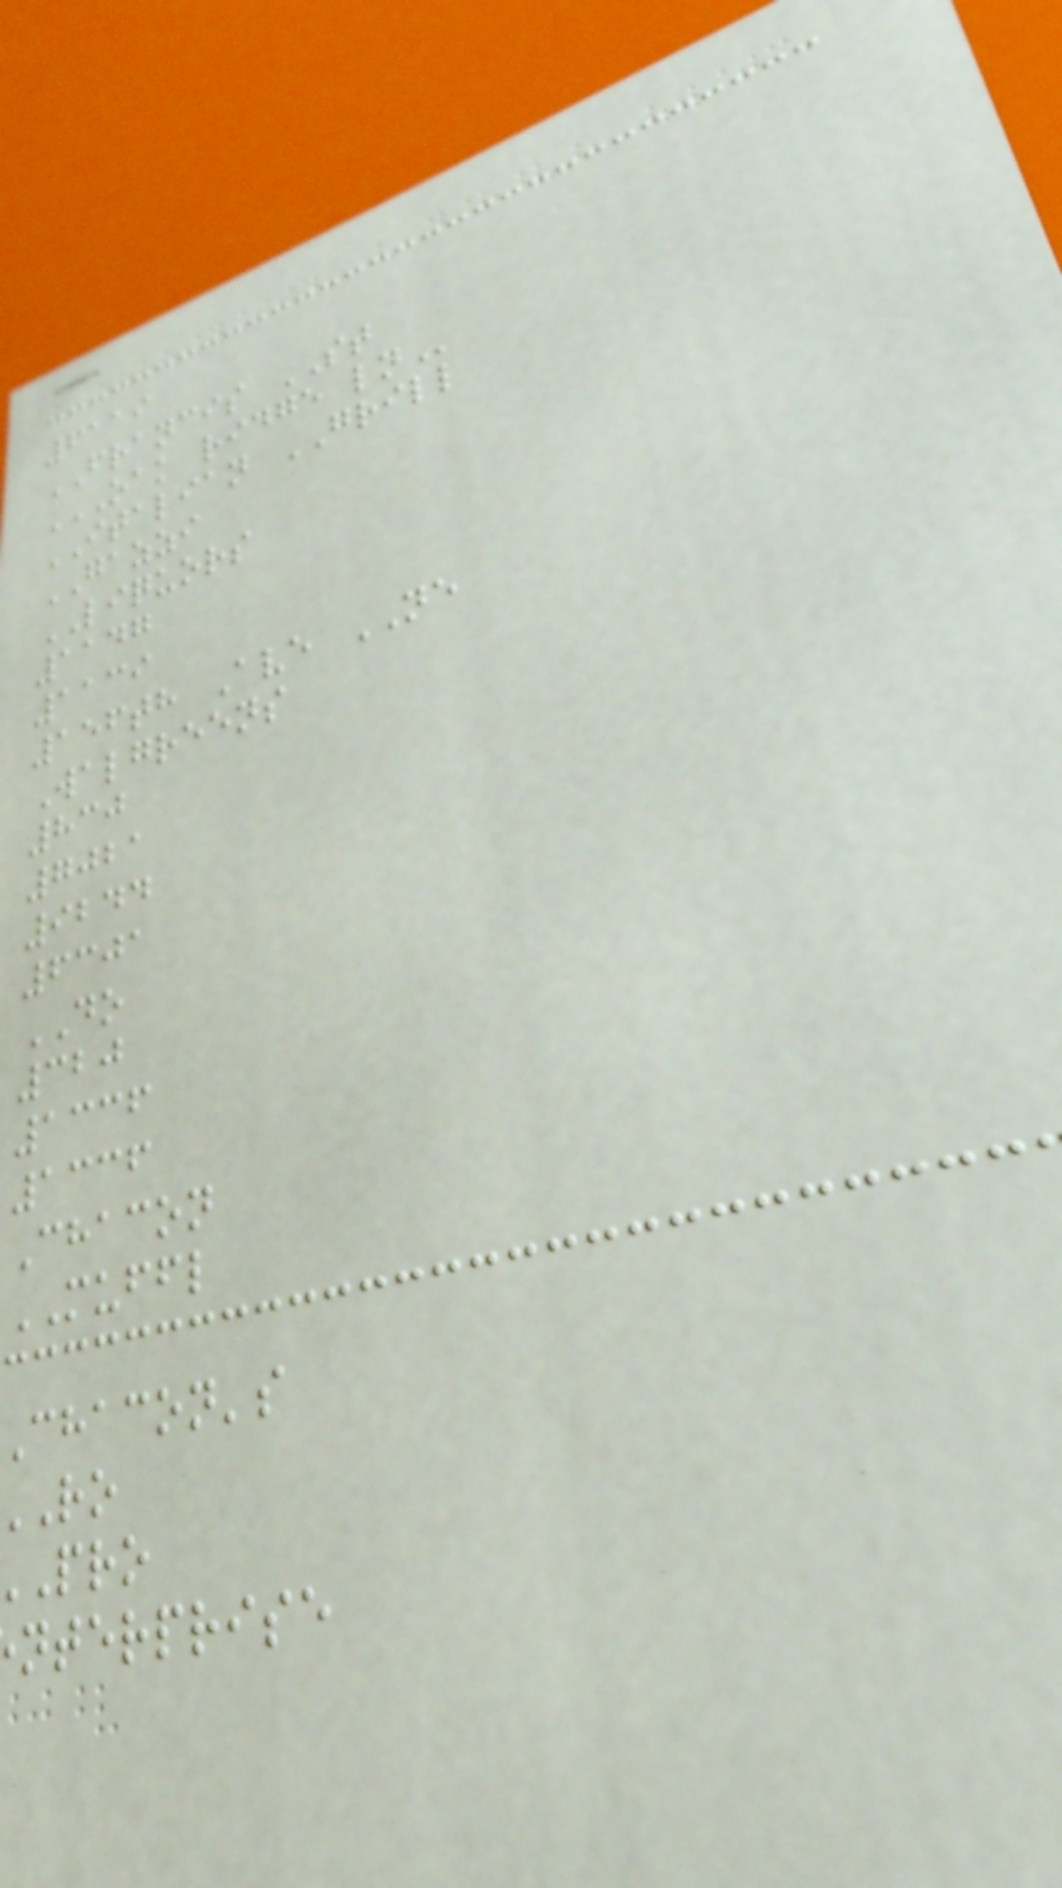6119
FRANCIS ST
OAK RIDGE LN
ITALIAN GRILL
GAZZI
LIQUORS
1147
1139
156th Ave NE
Walgreens
830
7021
9244
6301
DO
320
1336
1336
Chacon
MUFFL
chacon's
nterprise
